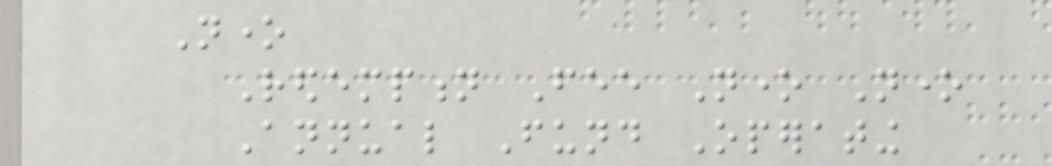None
Redemption Fee None None
Annual Fund Operating
